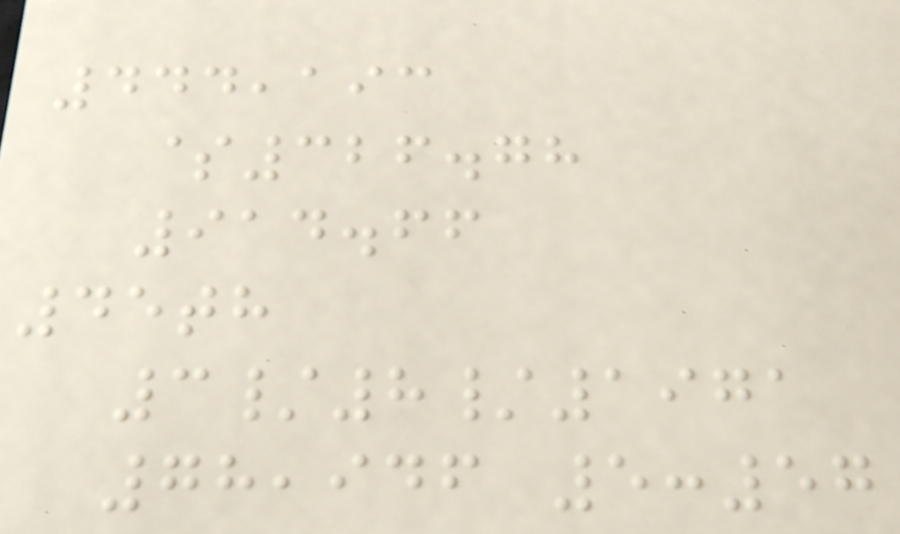444,193
$326.78
914.66
45th
3/8/1971
78,946 5:57
